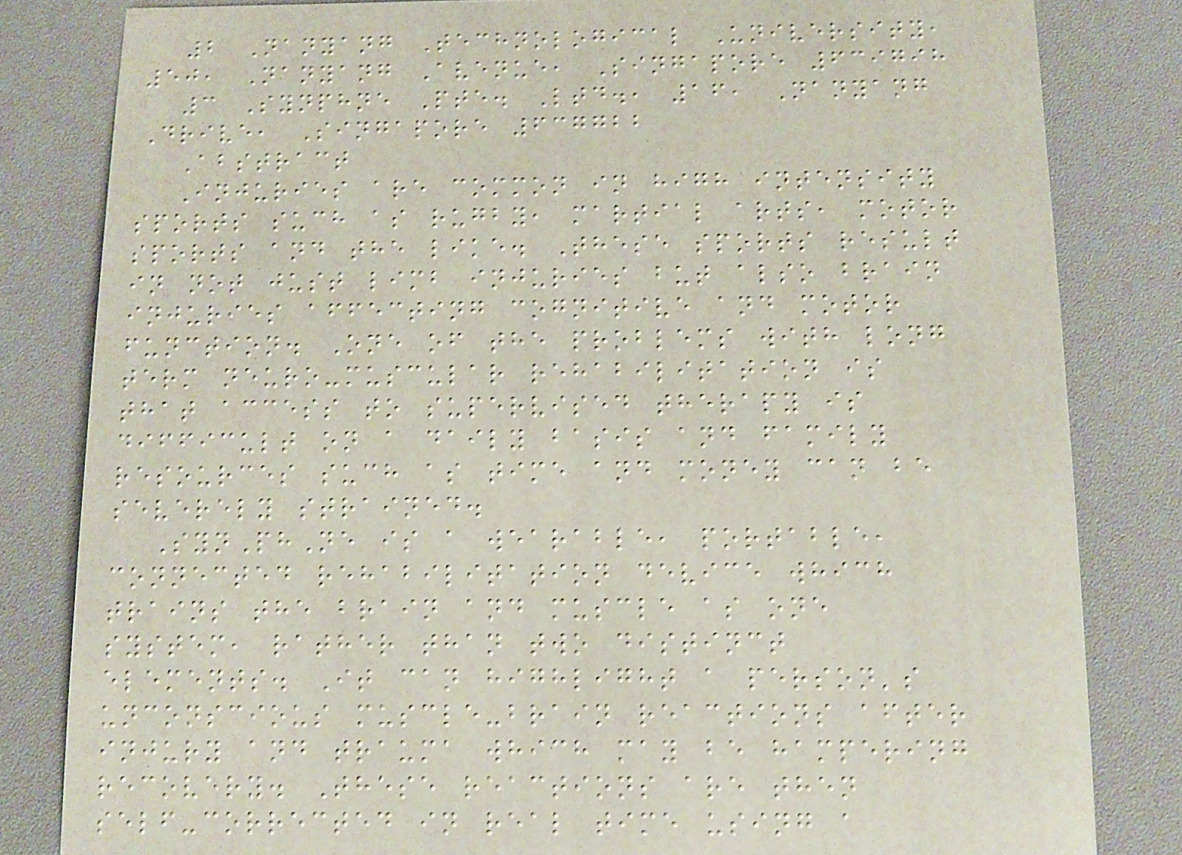2 Nanyang Technological University,
50, Nanyang Avenue, Singapore 639798
3 Synphne Pte. Ltd., 16, Nanyang
Drive, Singapore 637722
Abstract
Injuries are common in high intensity
sports such as rugby, martial arts, motor
sports and the like. These sports result
in not just limb injuries but also brain
injuries affecting cognitive and motor
function. One of the problems with long
term neuro-muscular rehabilitation is
that access to supervised therapy is
difficult on a daily basis and family
resources such as time and money can be
severely strained.
SynPhNe is a wearable, portable,
connected rehabilitation device which
trains the brain and muscle as one
system, rather than two distinct
elements. It can highlight a person's
unconscious muscle-brain reactions after
injury and trauma which may be hampering
recovery. These reactions are then
self-corrected in real time using a
